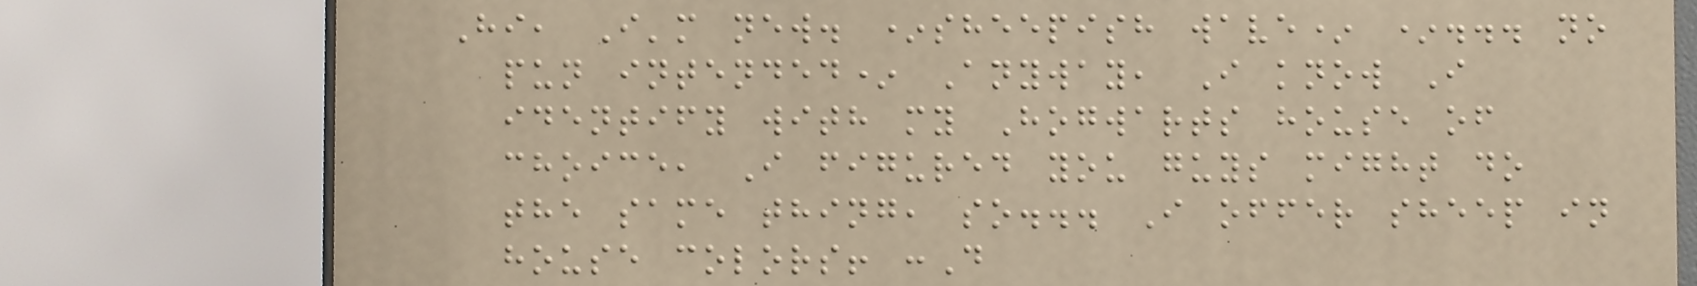Hi, I'm new. *sheepish wave* *... no
pun intended* Anyway, I know I
identify with my Hogwarts house of
choice, I figured you guys might do
the same thing, so... I offer sheep in
house colors! :D
